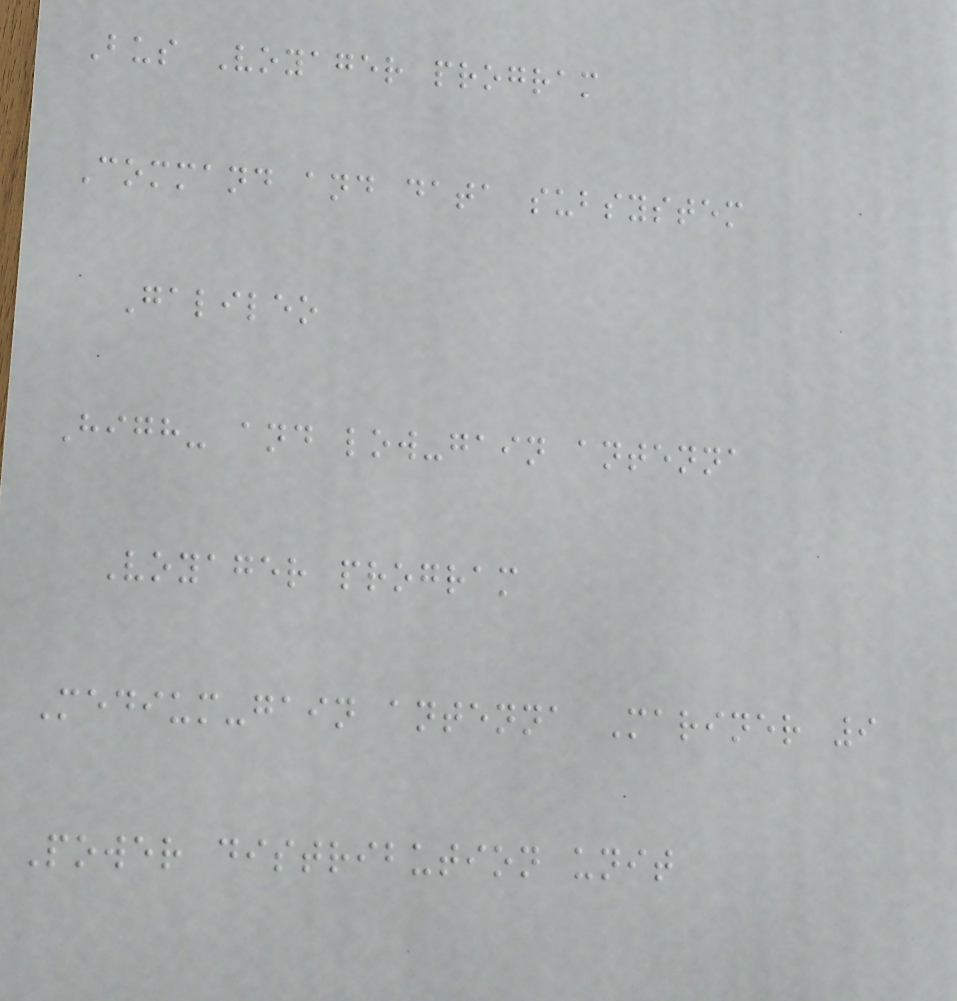Bus Voyager program
Command and data subsystem
Galileo
High- and low-gain antenna
Voyager program
Medium-gain antenna Mariner 9
Power distribution unit
